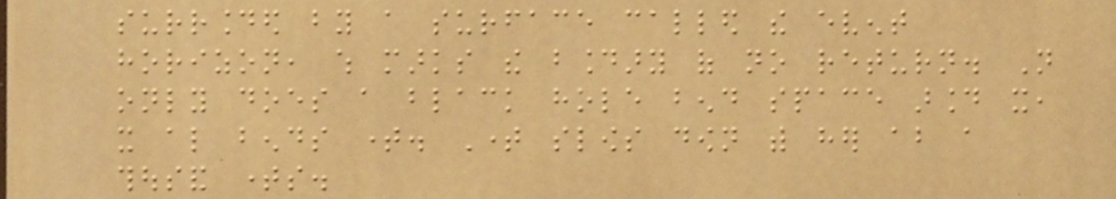surrounded by a surface called the event
horizon, which marks the boundary of no return. Not
only does a black hole bend space around it,
it also bends time. Time slows down with her about a
thousand times.
